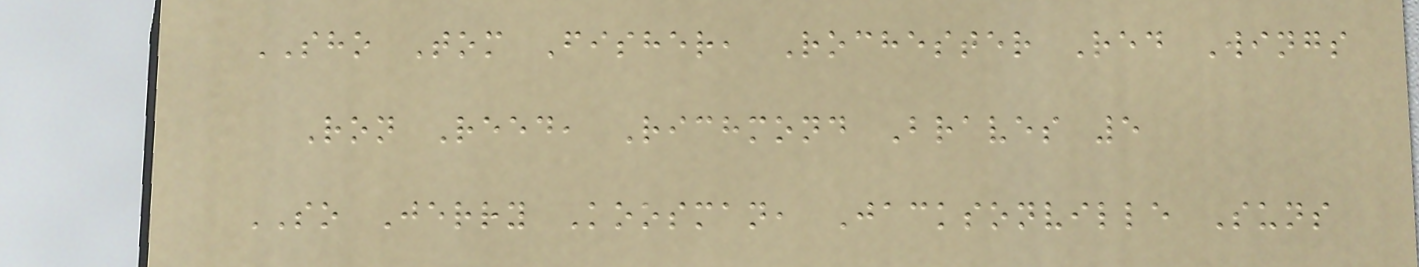SHO Tom Fisher, Rochester Red Wings
Ron Reed, Richmond Braves 5
SO Jerry Koosman, Jacksonville Suns
